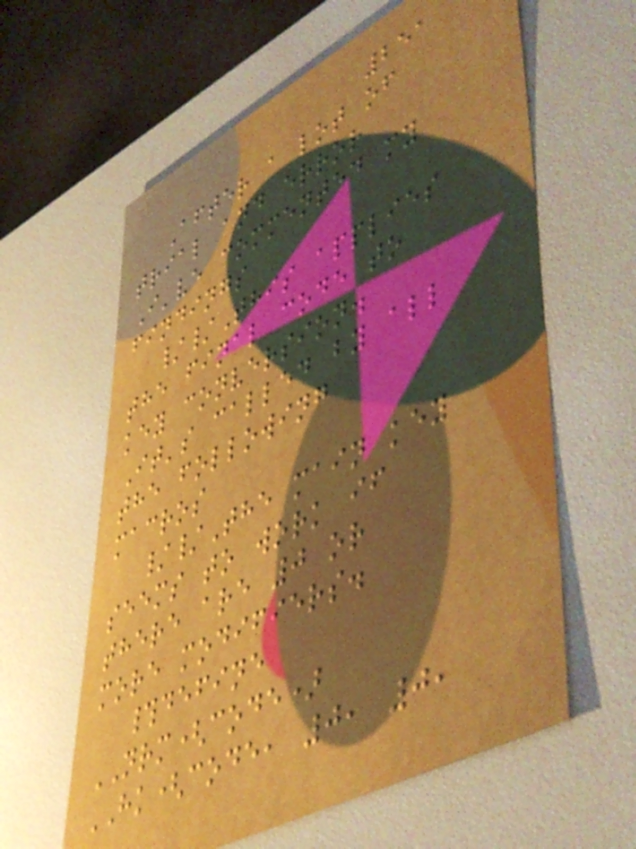251
After a lot of
trial and error
I've commented my
findings
//This applies
the final code to
key conversion.
It's called by all
the following
macros
//The main key
seems to work if
there are 0 or
more modifiers.
#define
NRM(code)
HK(code, 0, 0,
